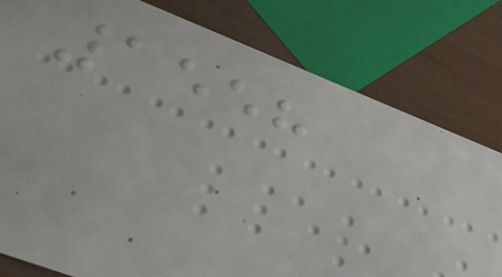1558
